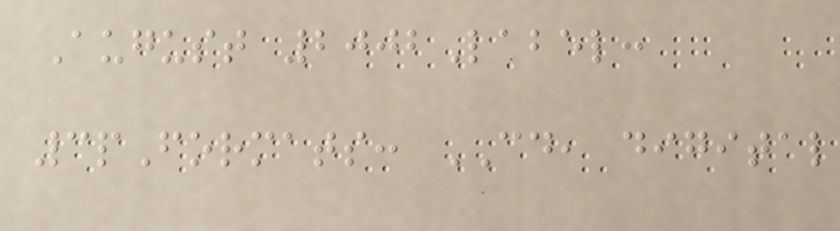August 2002Label:
3pFormats: CD, digital
